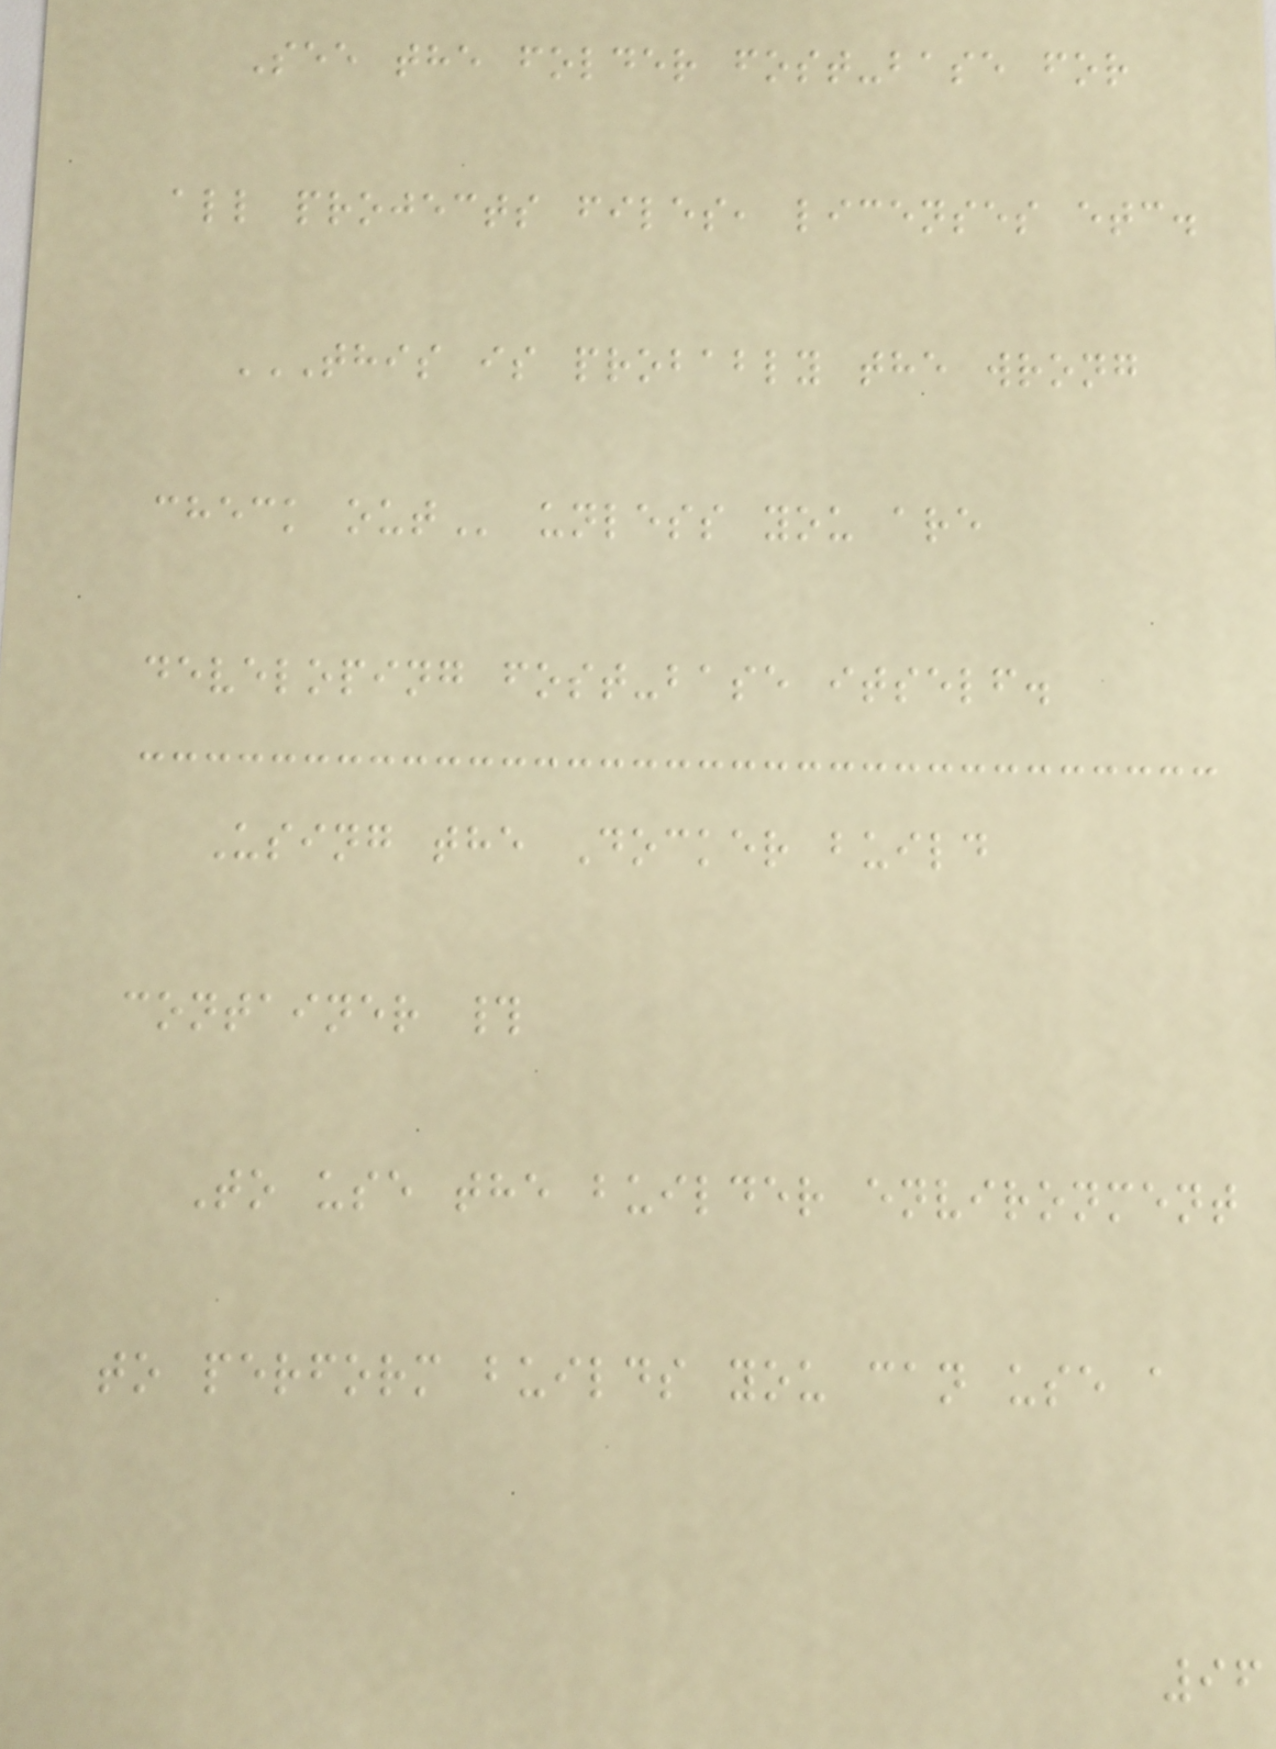See the folder fost-base for
all projects files, licenses etc.
THIS IS PROBABLY THE WRONG
CHECK OUT unless you are
developing fost-base itself.
Using the Docker build
container #
To use the builder environment
to perform builds you can use a
96
